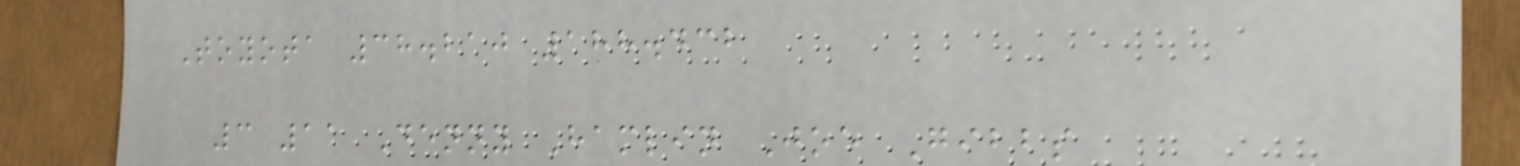Toyota 38.210 188.432
3 11 Denny Hamlin Joe Gibbs
